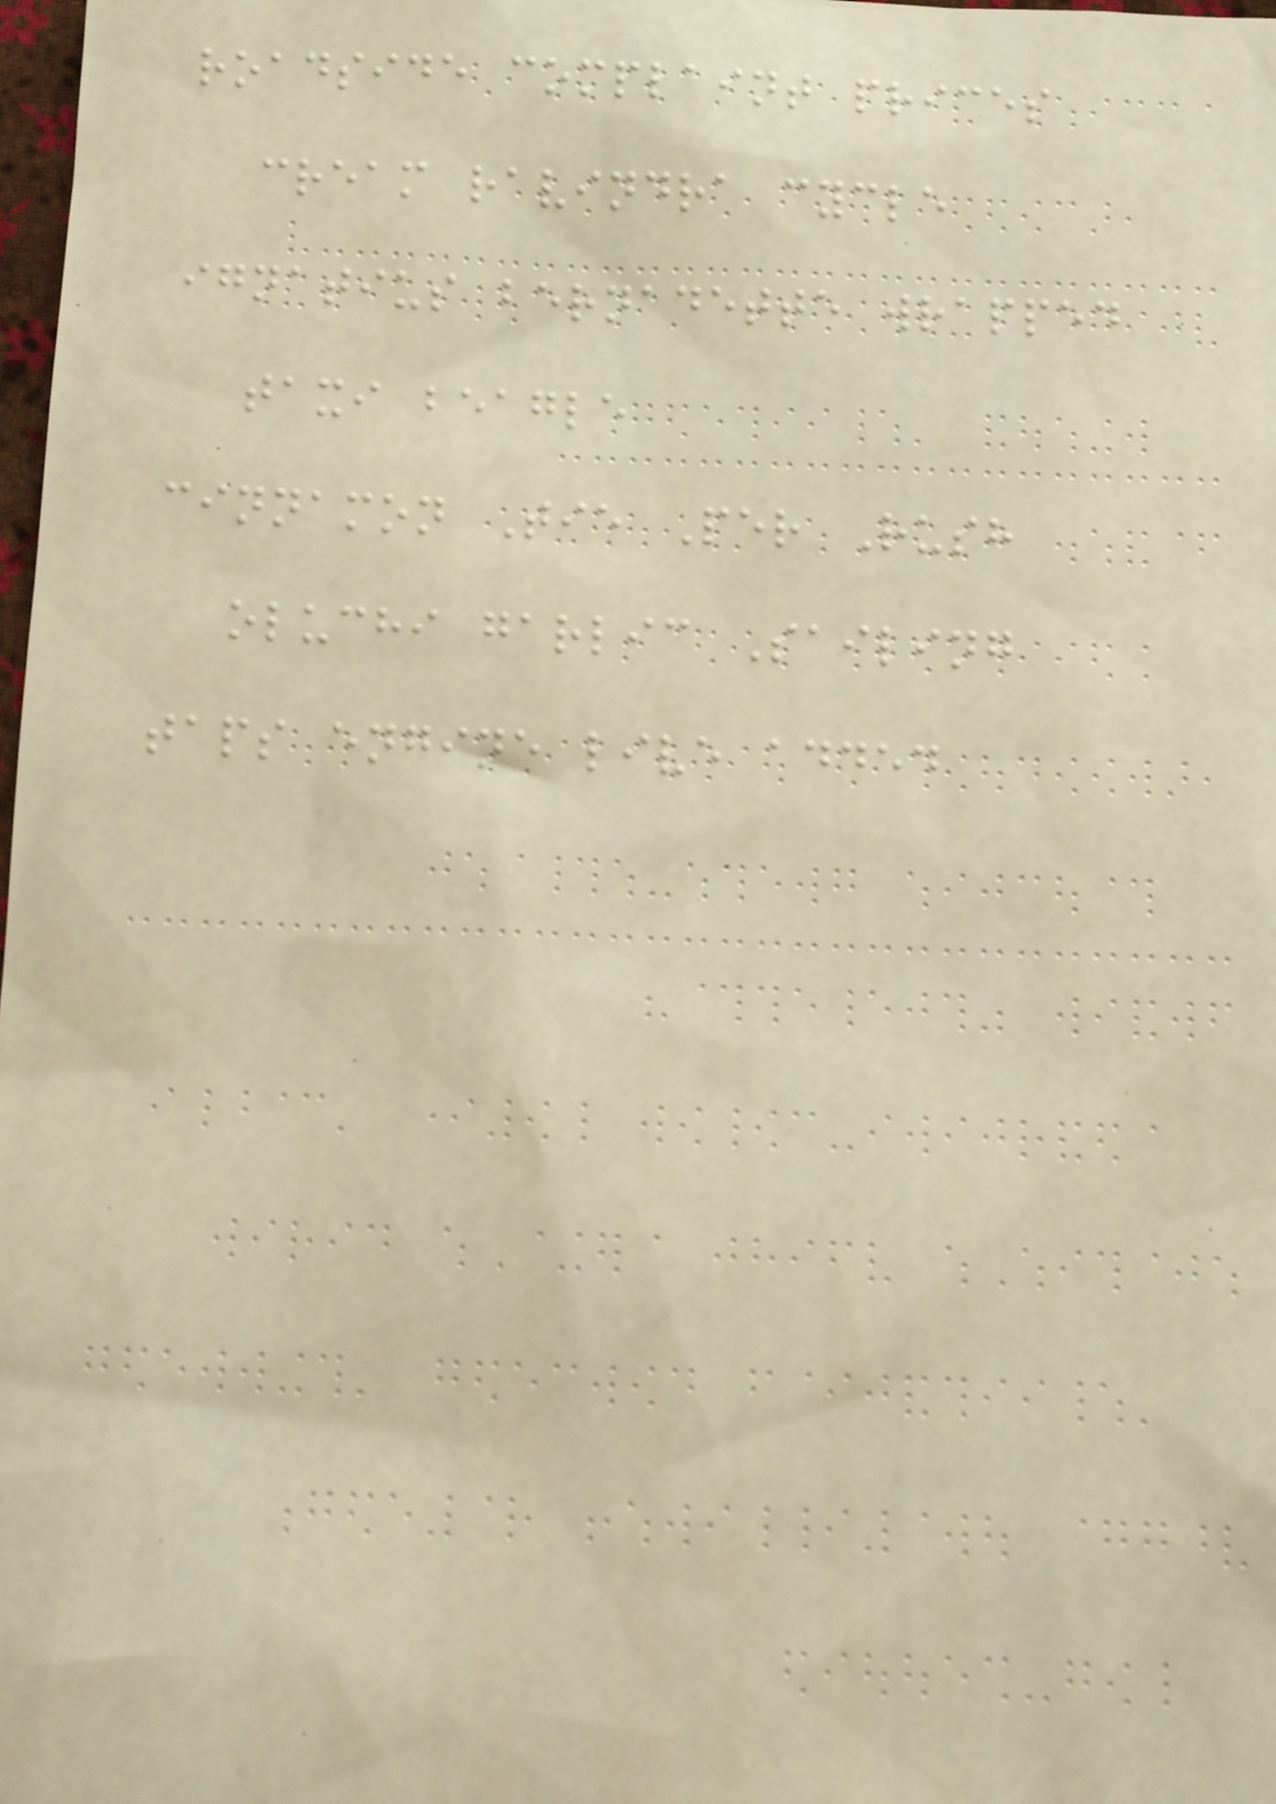roadside complaint prices
cream ravindra cycle
ignatius bernadette wrapped
taxi beagle
cinnamon Tie Per Rush
oluchi garlic Sailing
taps engine live added
